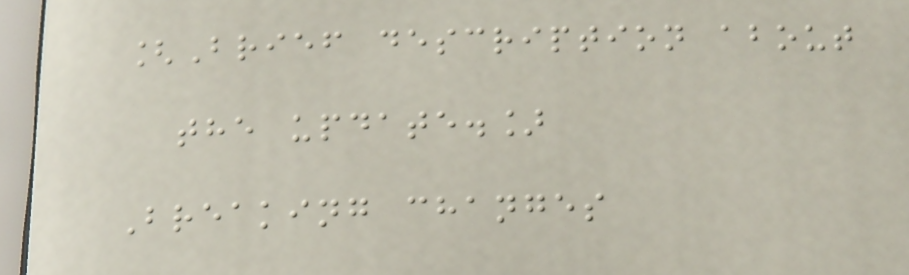[Brief description about
the update.]
Breaking changes
